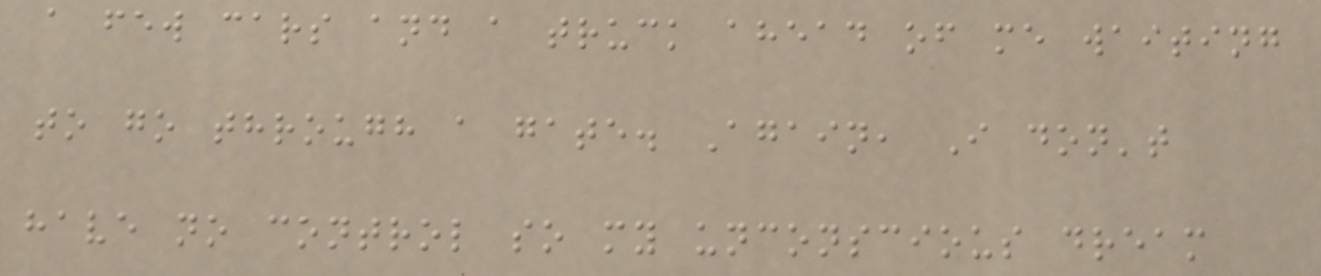a few cars and a truck ahead of me waiting
to go through a gate. Again, I don't
have no control so my unconscious dream
